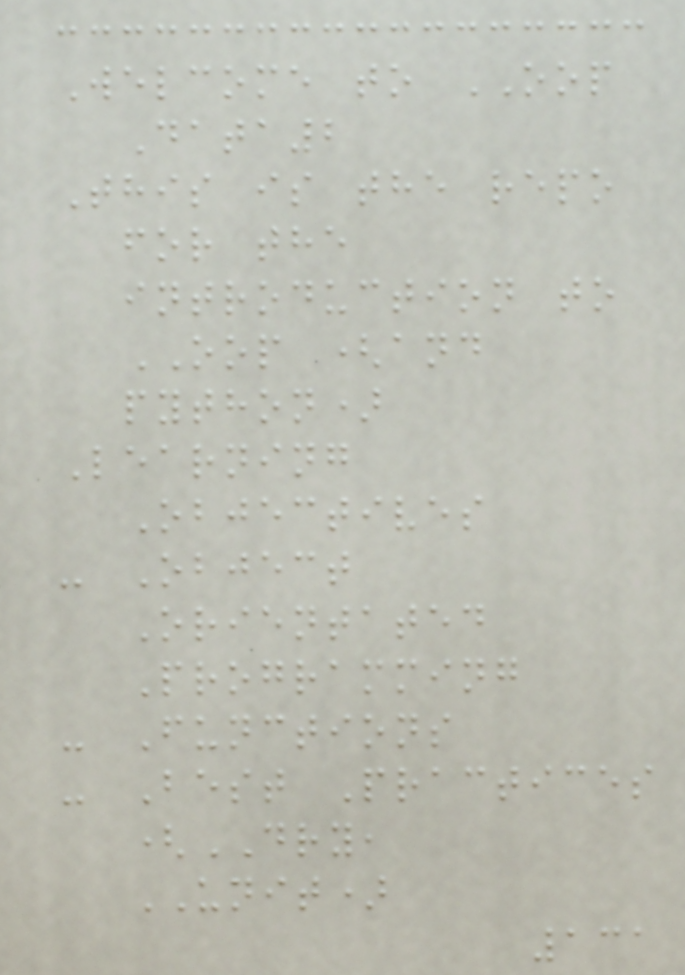Welcome to OOP
Data2
This is the repo
for the
introduction to
OOP (and
python)
Learning
Objectives
- Object
Orientated
Programming
- Functions
- Best Practices
(DRY,
UNIT)
131
